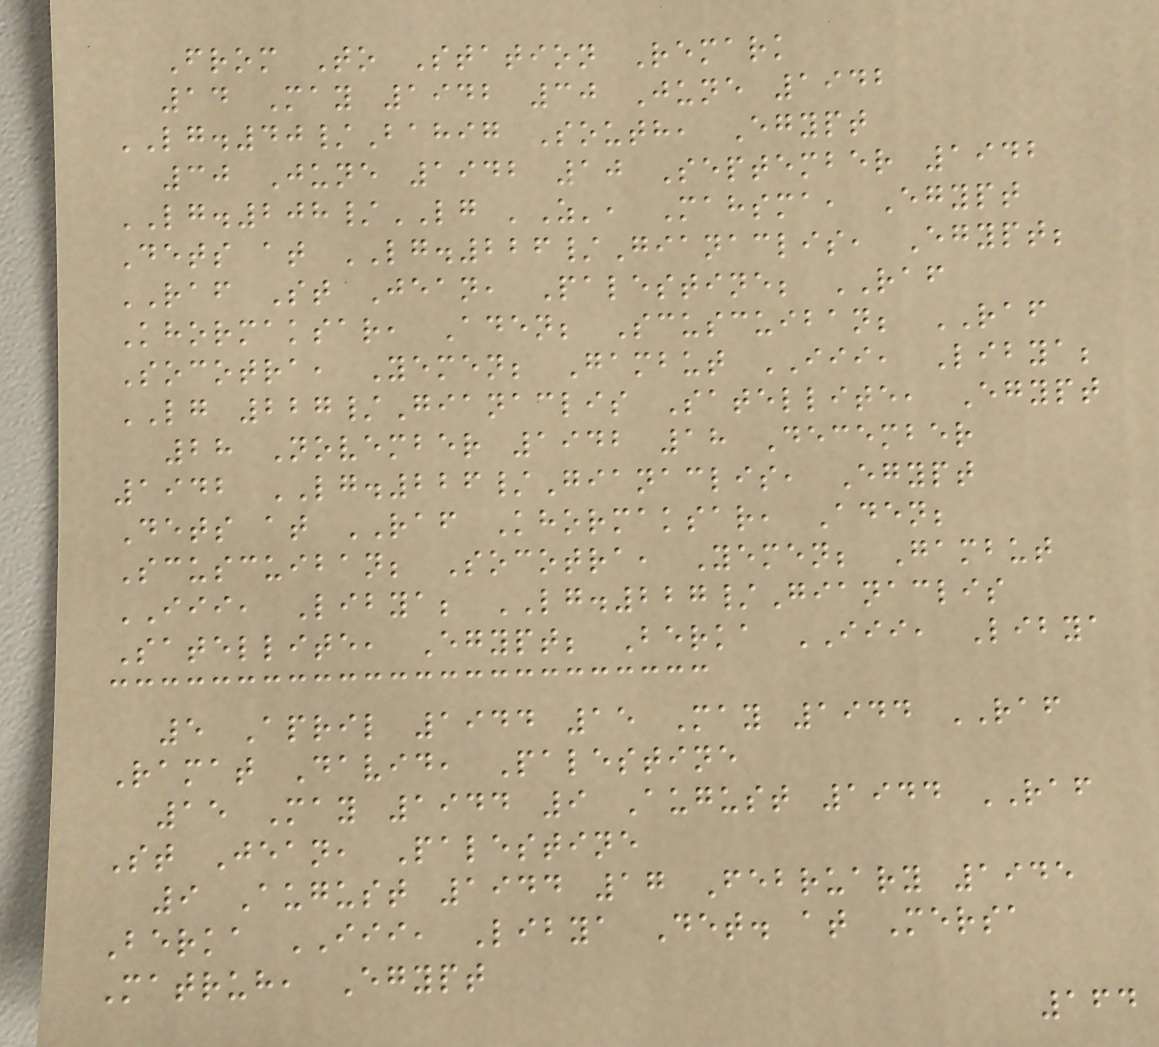From To Station Remark
14 May 1942 30 June 1942
LG.40/Bahig South, Egypt
30 June 1942 10 September 1942
LG.208/LG 'Z', Mahsma, Egypt
Dets at LG.226/Gianaclis, Egypt;
RAF St Jean, Palestine; RAF
Khormaksar, Aden; Scuscuiban; RAF
Socotra, Yemen; Gambut III, Libya;
LG 227/Gianaclis Satellite, Egypt
28 November 1942 18 December
1942 LG.226/Gianaclis, Egypt
Dets at RAF Khormaksar, Aden;
Scuscuiban; Socotra, Yemen; Gambut
III, Libya; LG.227/Gianaclis
Satellite, Egypt; Berka III, Libya
5 April 1944 15 May 1944 RAF
Ramat David, Palestine
15 May 1944 9 August 1944 RAF
St Jean, Palestine
9 August 1944 17 February 1945
Berka III, Libya Det. at Mersa
Matruh, Egypt
164
